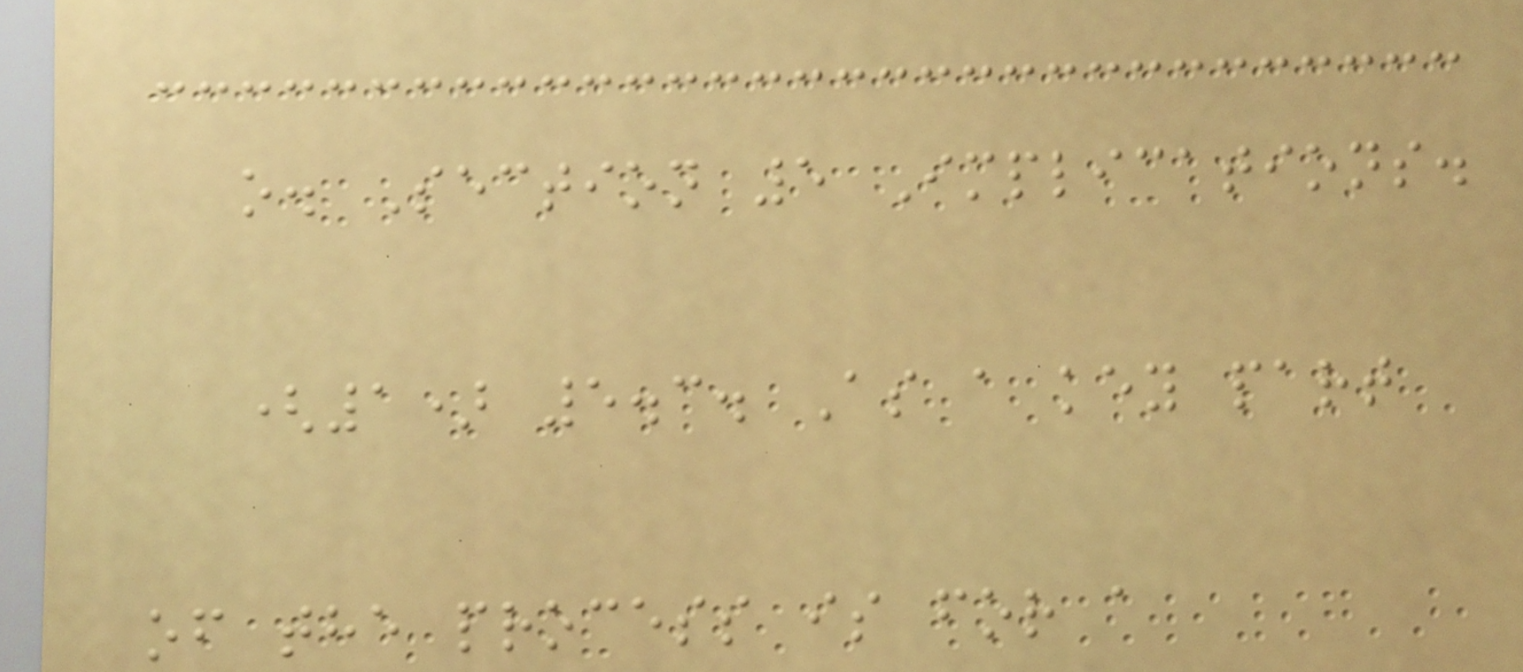o. Section 5 Implications.
(1) 5.3. As a key part
of the process is for a
